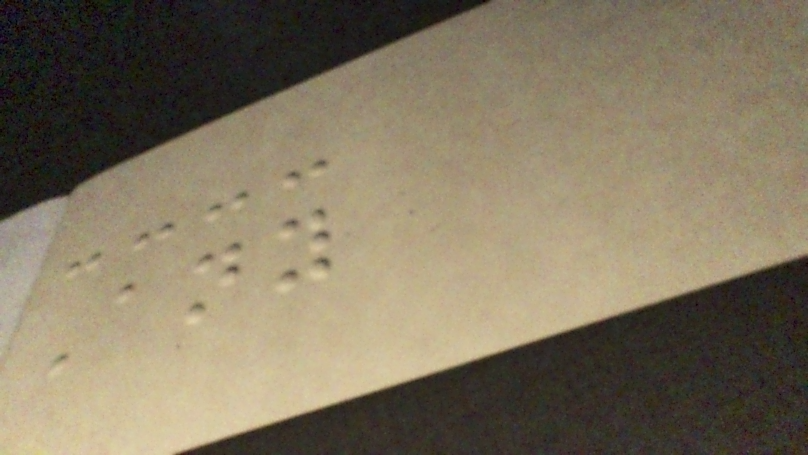Any
